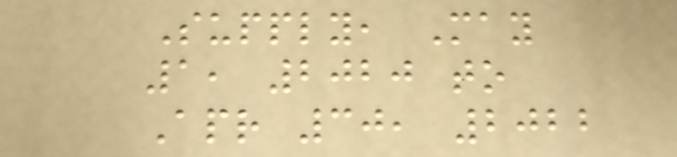Supply, May
1, 2020 to
Apr 30, 2022
